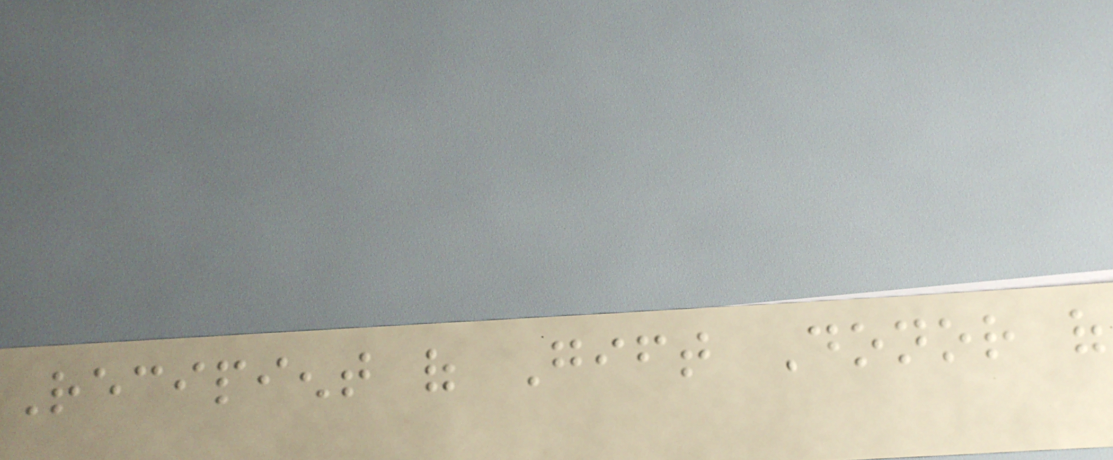Recipient of Gift Donor of
